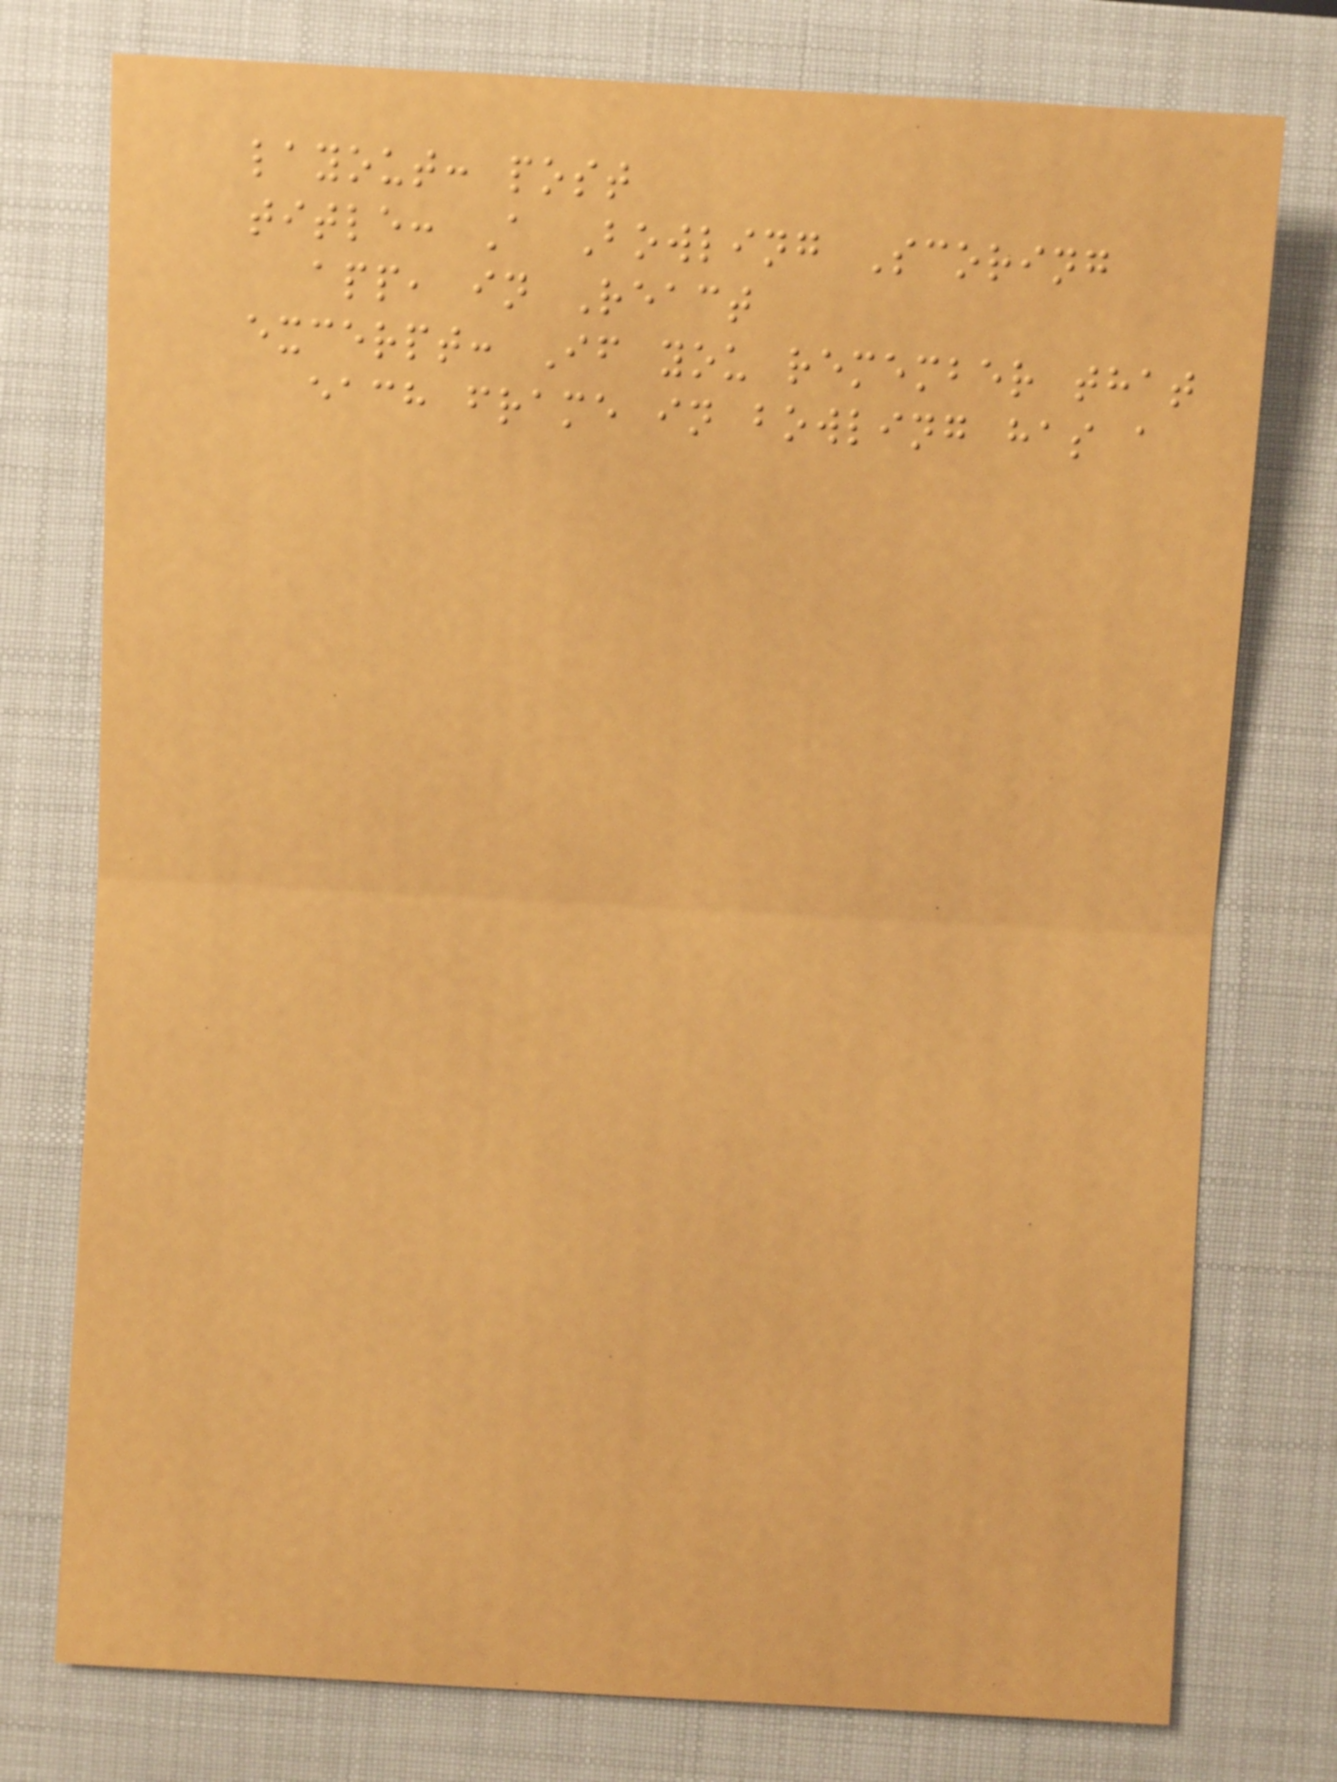layout: post
title: A Bowling Scoring
app, in React
excerpt: If you remember that
each frame in bowling has a
